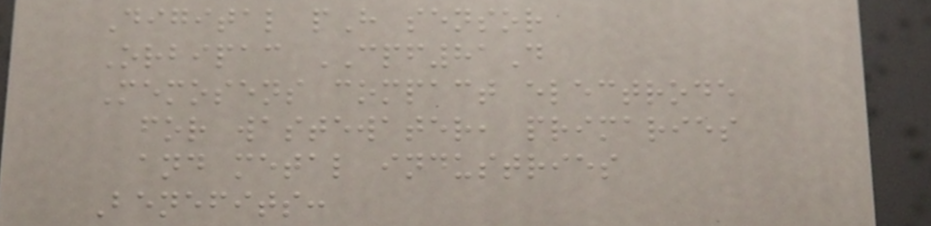Digital pH sensor
Orbipac CPF81D
Memosens compact electrode
for wastewater, primaries
and metal industries
Benefits:
